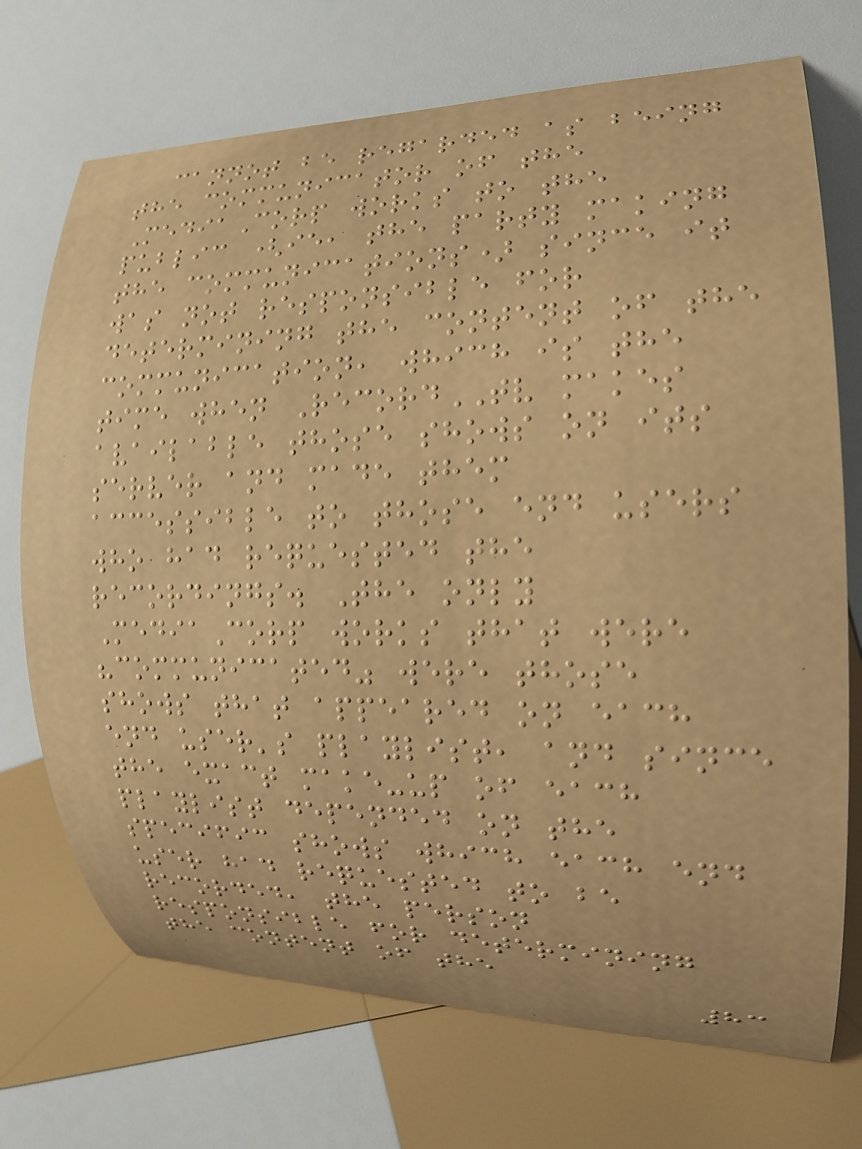cannot be regarded as being
the communicator of the
MediaCorp works to the
public (ie, the party making
the communications) since it
was not responsible for
determining the content of the
communication, which is the
time when RecordTV makes
available those shows on its
server and made them
accessible to those end users
who had requested the
recordings. The only
MediaCorp works that were
"communicated" were those
shows that appeared on each
end user's playlist, and since
the exact make-up of each
playlist depended on the
specific shows which each end
user had requested to be
recorded, the person
responsible for determining
the content of the
83
